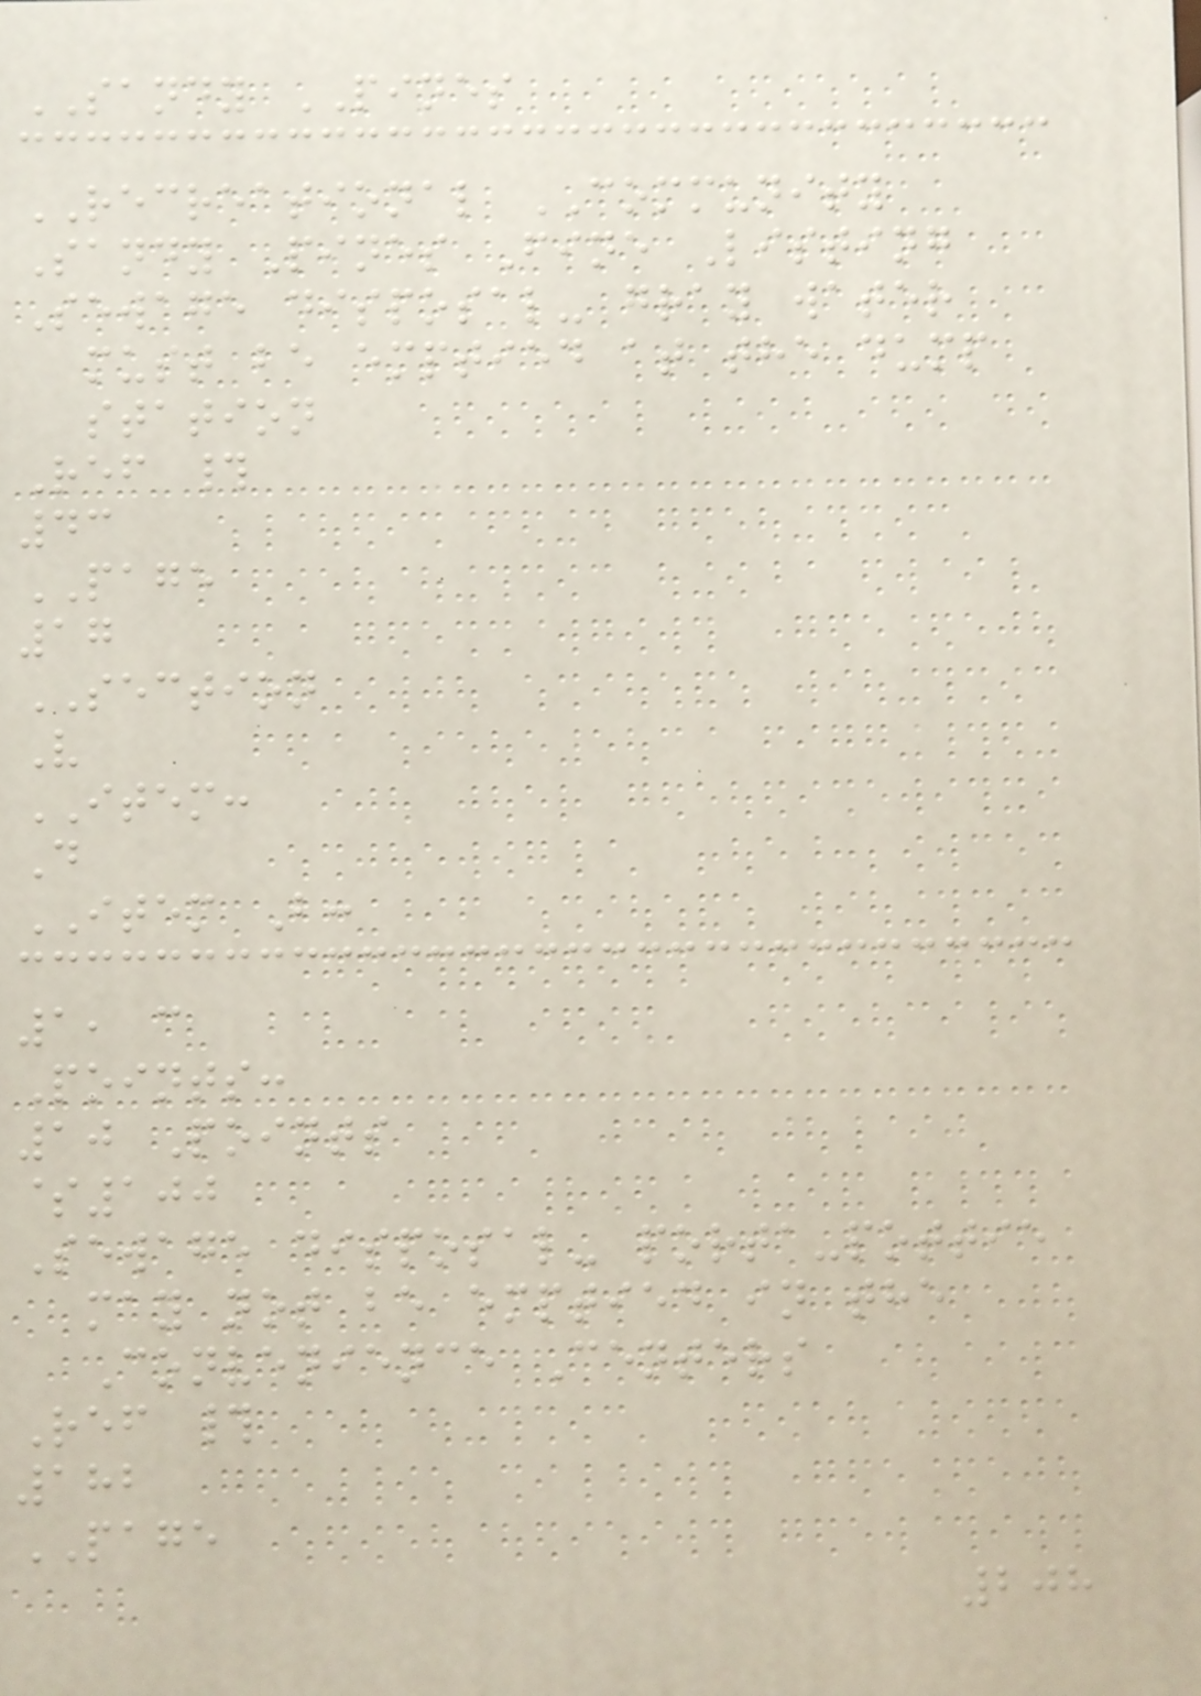SANDY PINES
RECREATIONAL COMMUNITY
Sandy Pines Fine Listing
Sewage disposal- gray water
must be emptied at the dump
station
Ref #
43
PAGE
17
SECTION
V
ITEM:
D
ITEM B:
1, c
Points:
10 Points
$100
Sewage disposal- porta-pottie
may not be emptied in the
Convenience Centers
Ref #
182
PAGE
208
